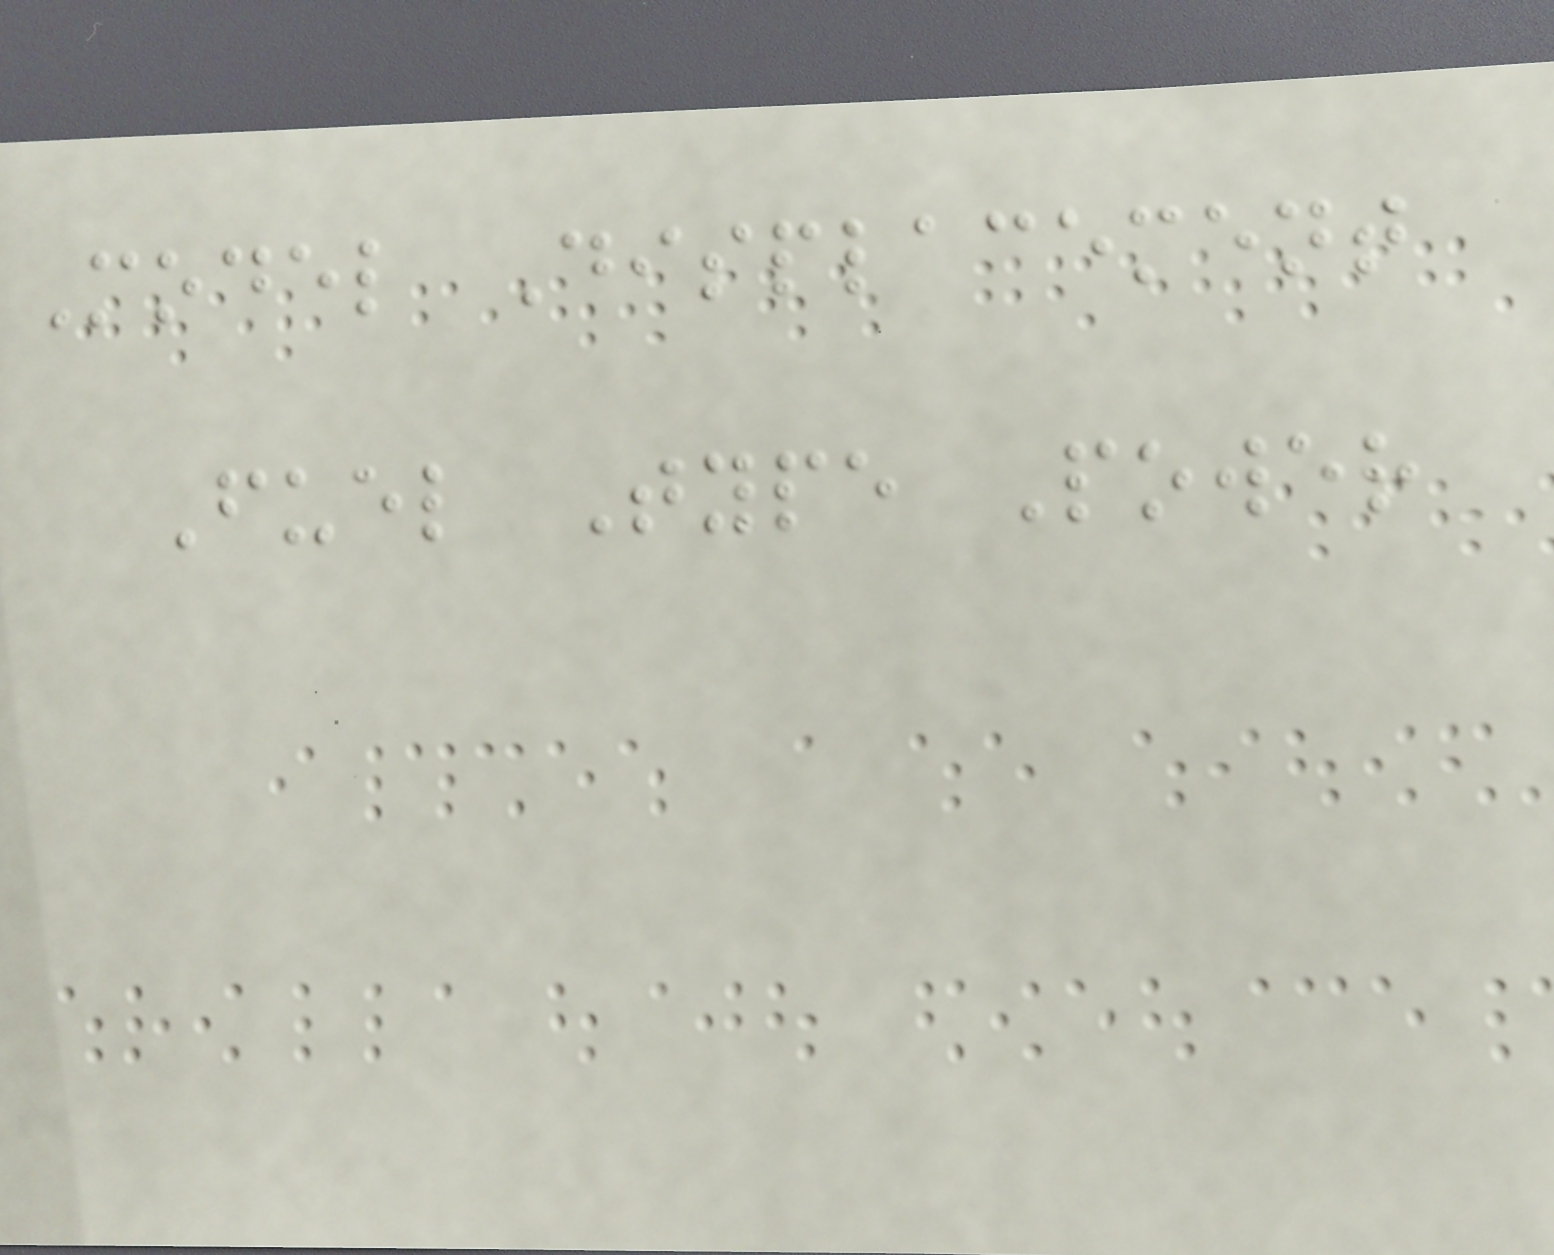Model Displacement
Fuel Type Power
